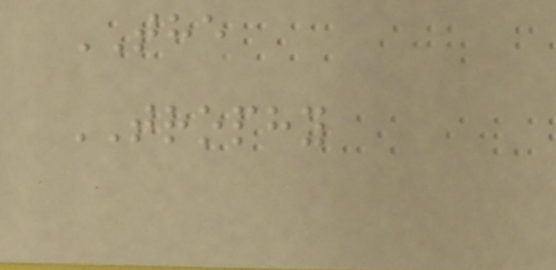THE
TROPHY
